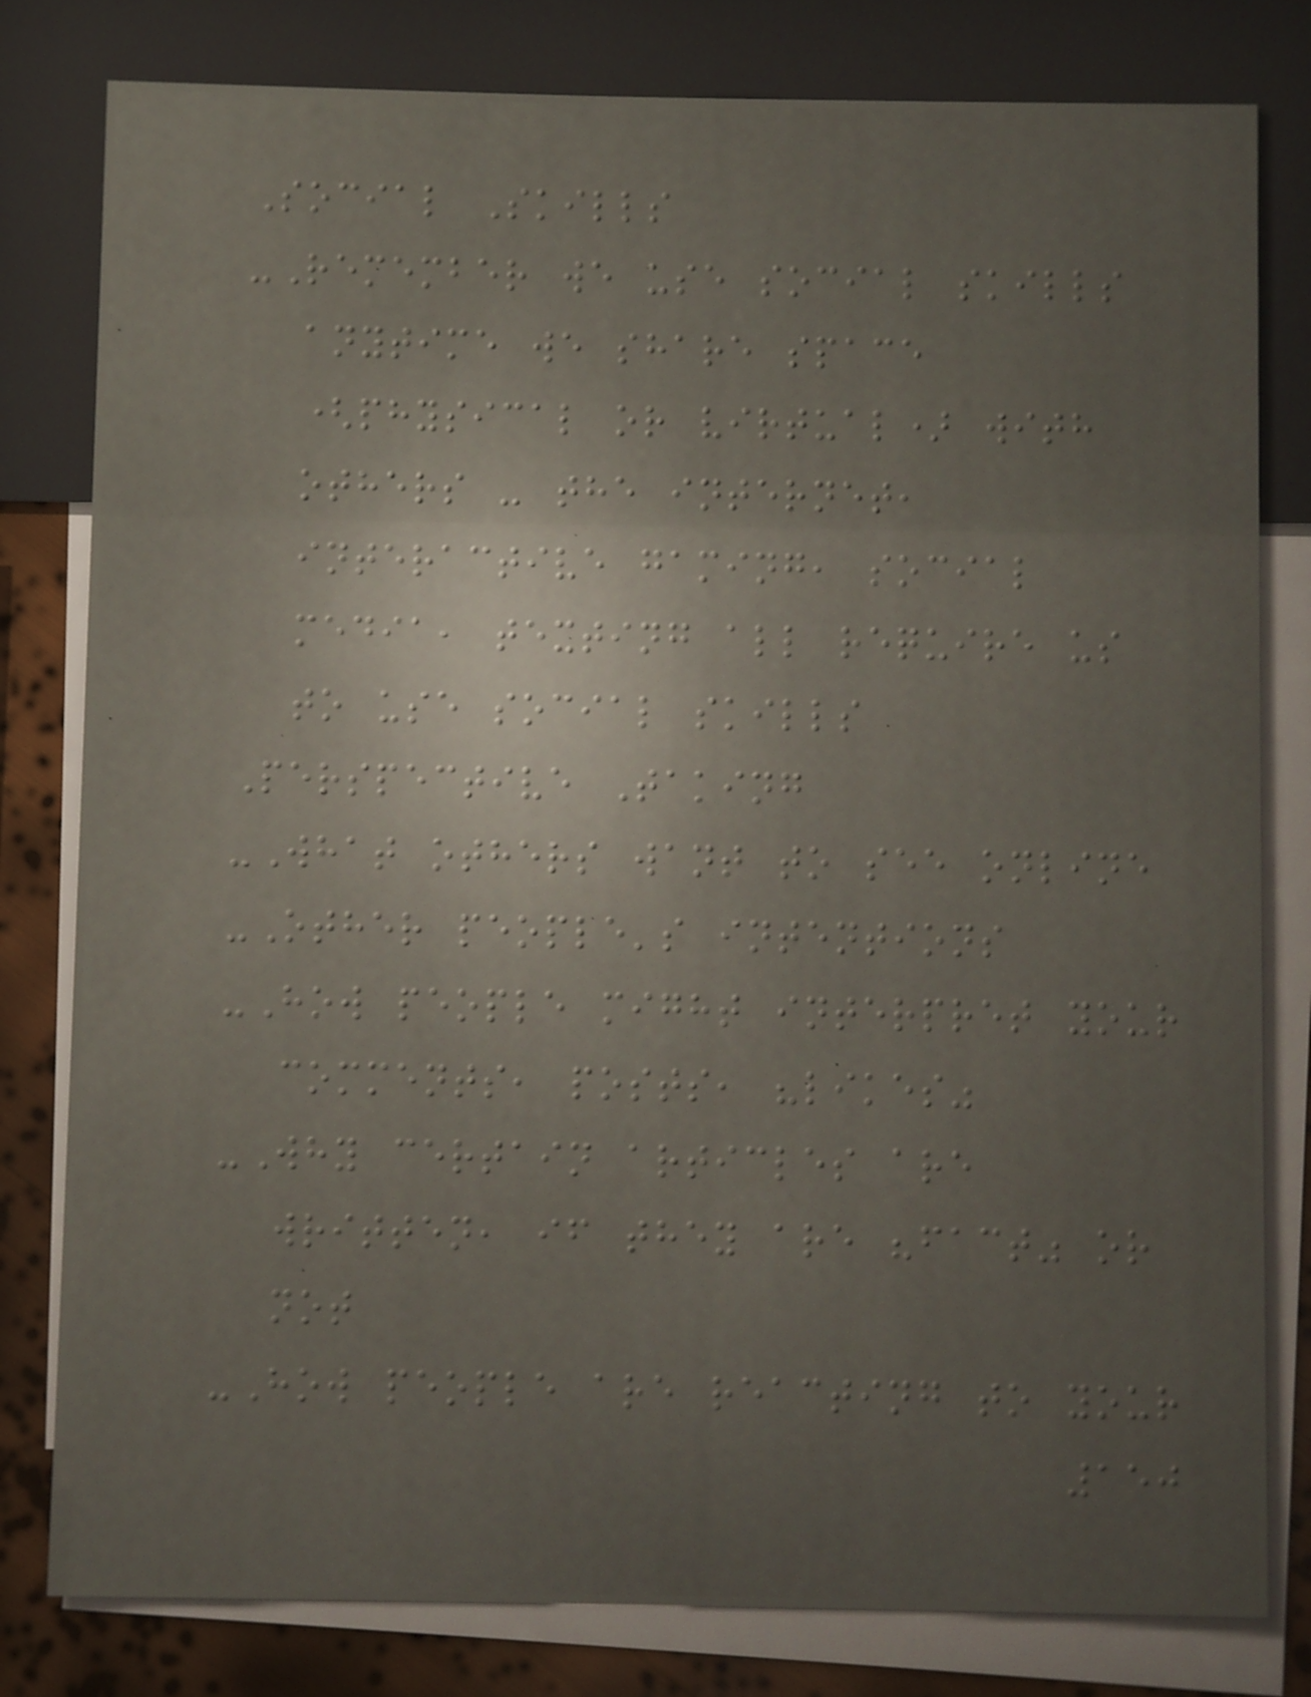Social Skills
-Remember we use social skills
anytime we share space
(physical or virtual) with
others - the internet,
interactive gaming, social
media, texting all require us
to use social skills
Perspective Taking
-What others want to see online
-Other people's intentions
-How people might interpret your
comments, posts, "likes"
-Why certain articles are
written, if they are "fact" or
not
-How people are reacting to your
150
